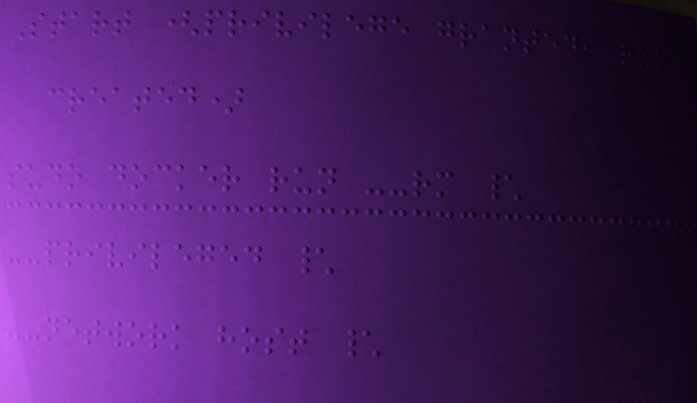Start (privilege granted, rule
created)
sudo docker run --rm \
--privileged \
--network host \
